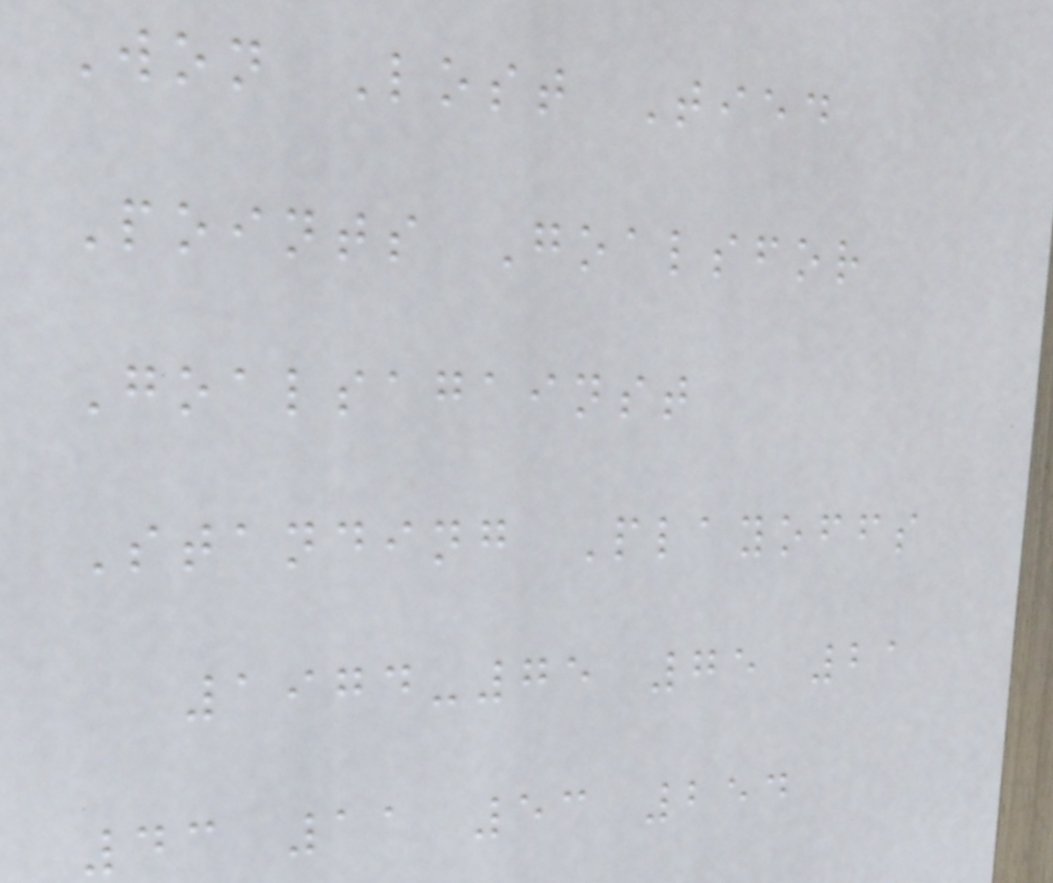Won Lost Tied
Points Goalsfor
Goalsagainst
Standing Playoffs
1974-75 75 21
43 11 53 254
